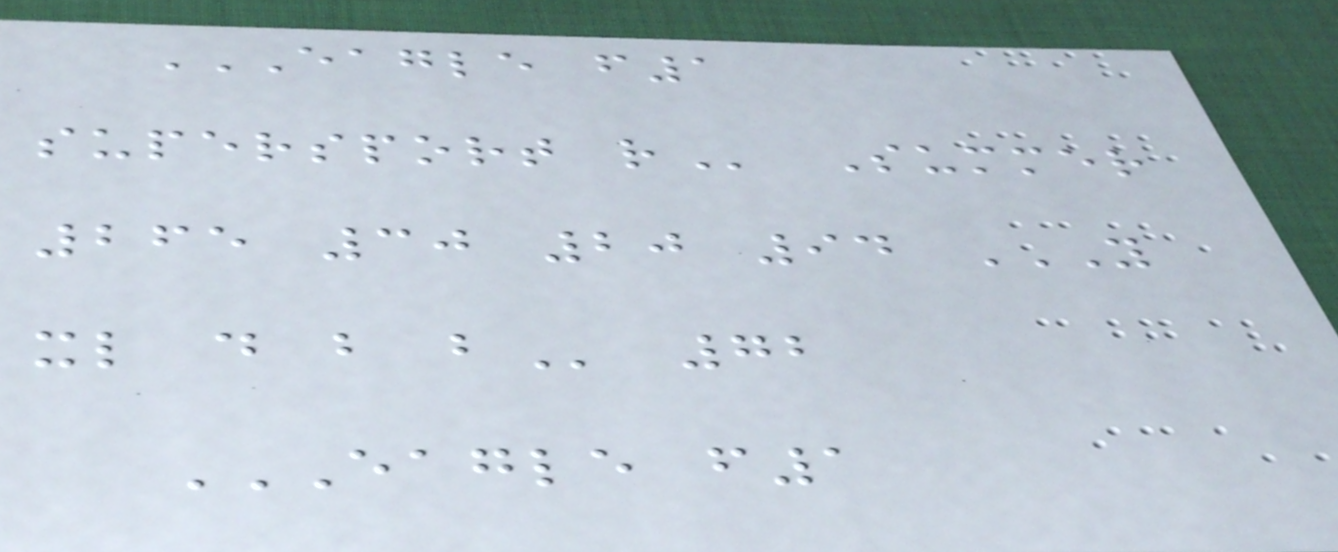EAGLE F1
SUPERSPORT R Summer
265 30 20 94 Y
XL D B B 72
EAGLE F1
